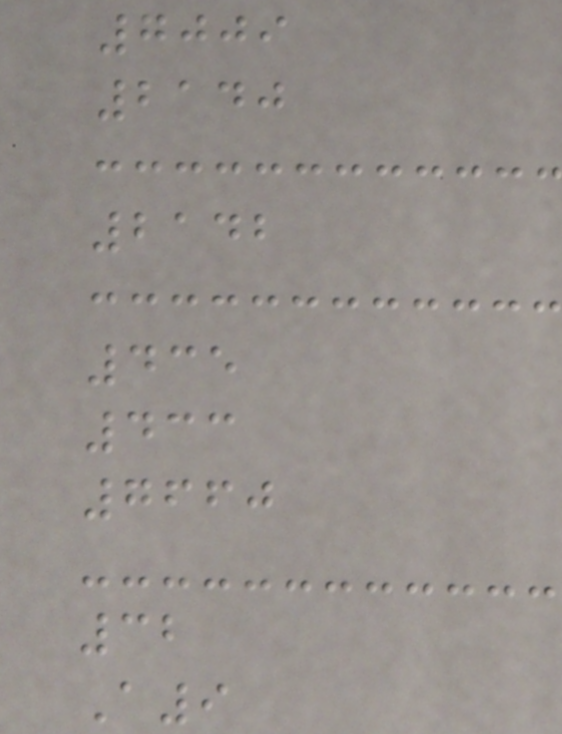7009
2140
2142
435
433
7660
32
A9
